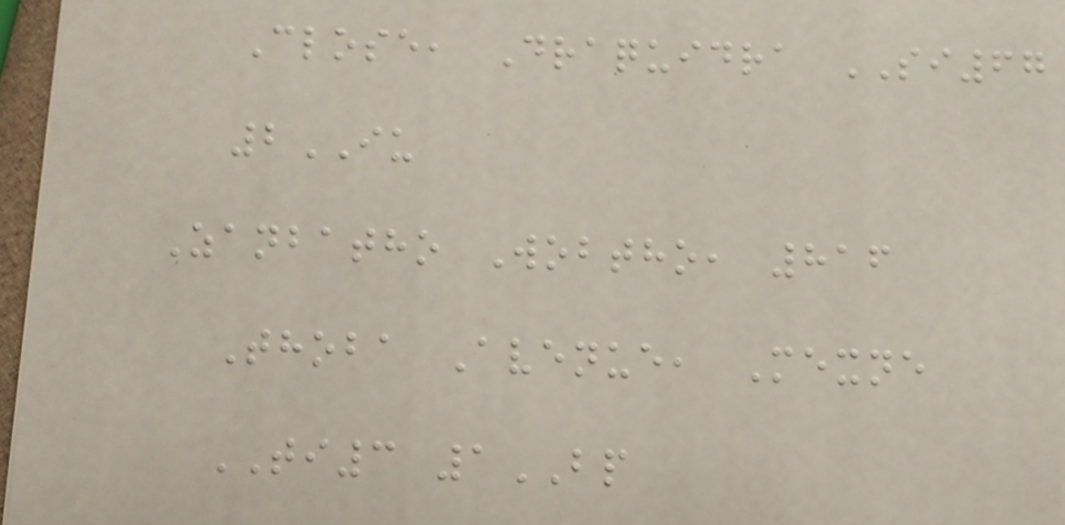Close, Draquidra SI67
2IU
Zanbatho Wobtho, 816
Thoba Avenue, Mexne
TI3 1BP
